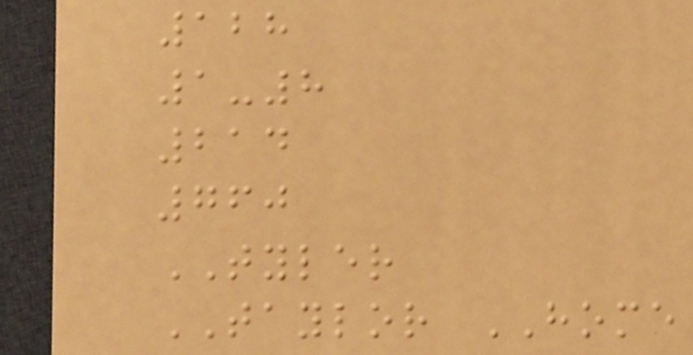128
1-8
214
760
TYLER
TAYLOR HOME
